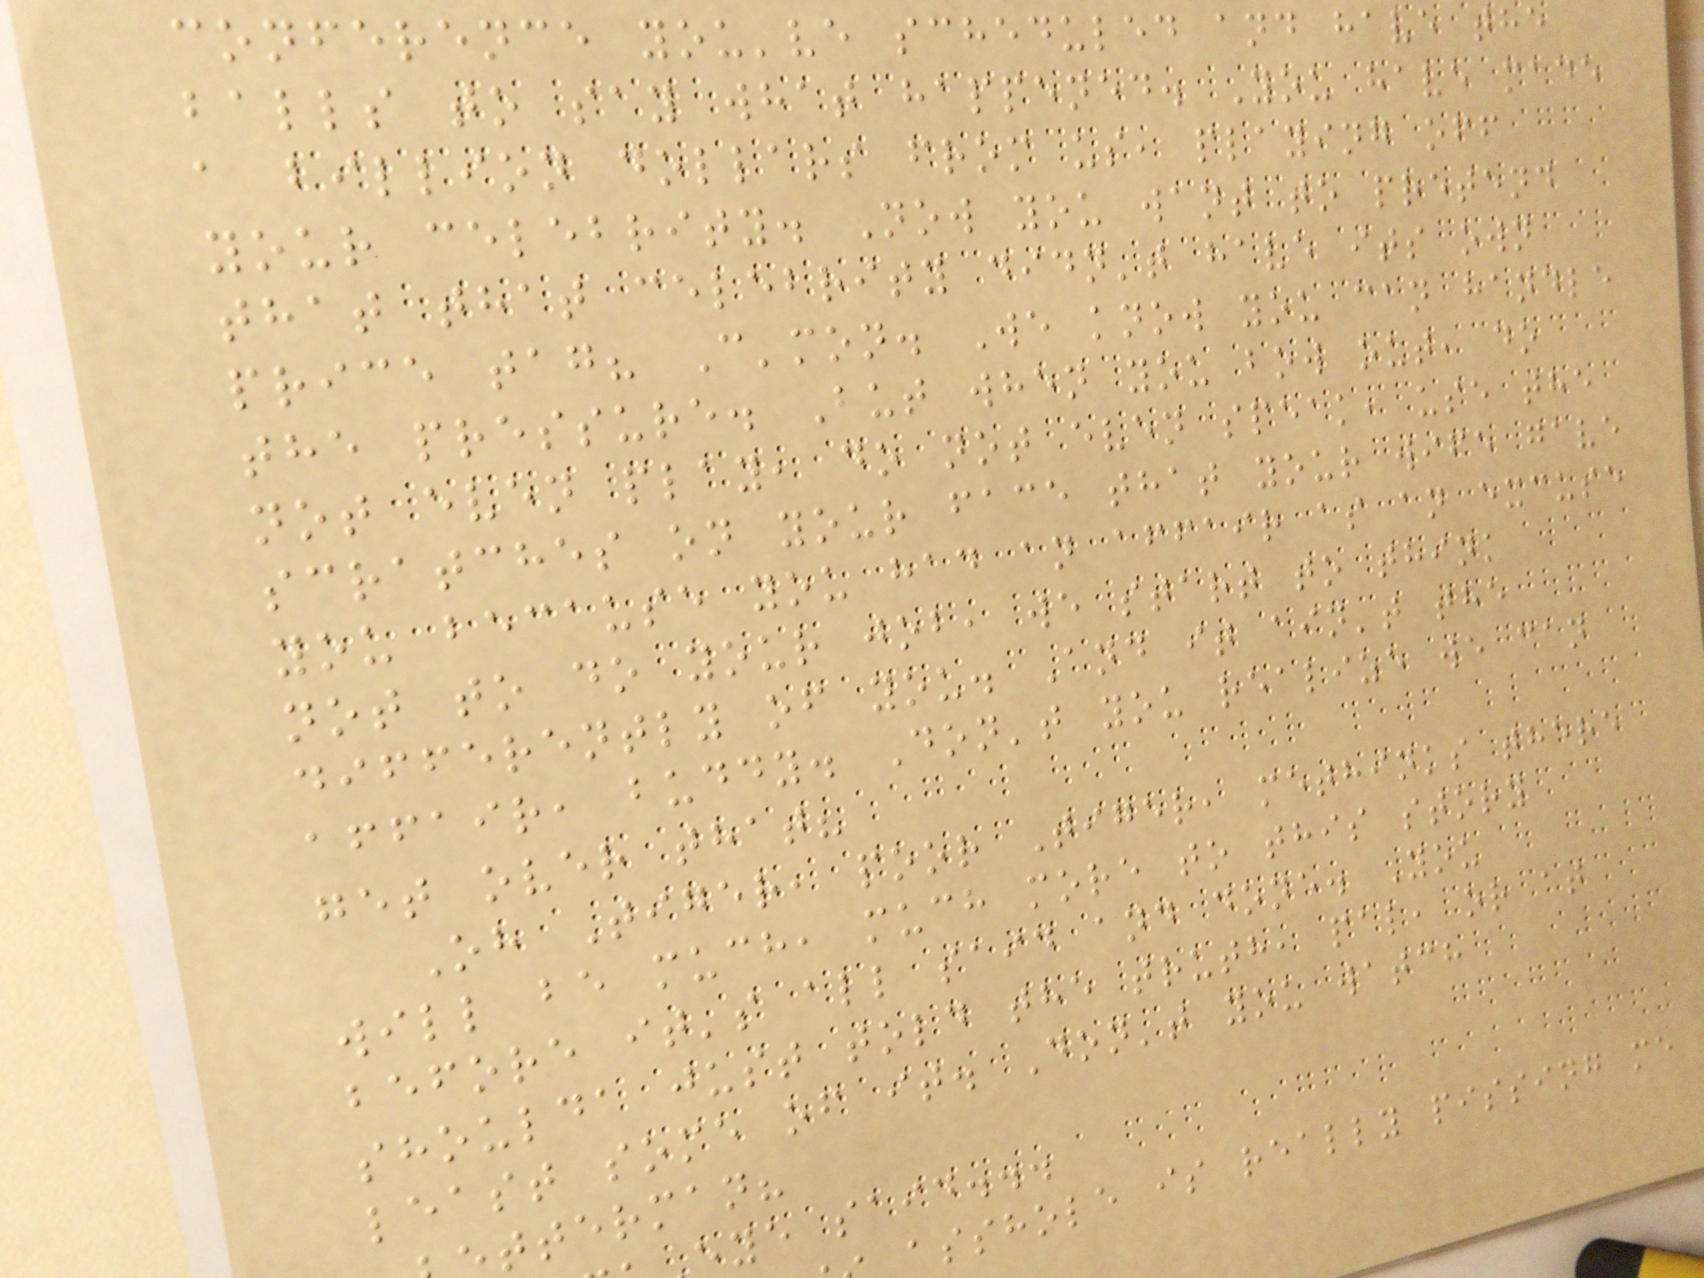conference you've scheduled and have the
balls to say what happened. You have made
a billion dollars from us, playing off
your celebrity. Now you want to pretend
that that celebrity didn't have its own
price tag? C'mon. We know you can handle
the pressure. But when you bow out, do
not even play, do not even speak, use the
scratches on your face that your wife gave
you because you had an affair as an excuse
not to do your job, we start to think
differently of you. And it ain't the
affair, buddy. Don't you realize we can
get over that?
Oh Tiger, poor Tiger, methinks there
will be much, much more to this story
before it's all said and done. You
shoulda just told the truth, pal, or at
least some of it. Don't you watch
tterman?
ye said...
asshole is really pissing me
